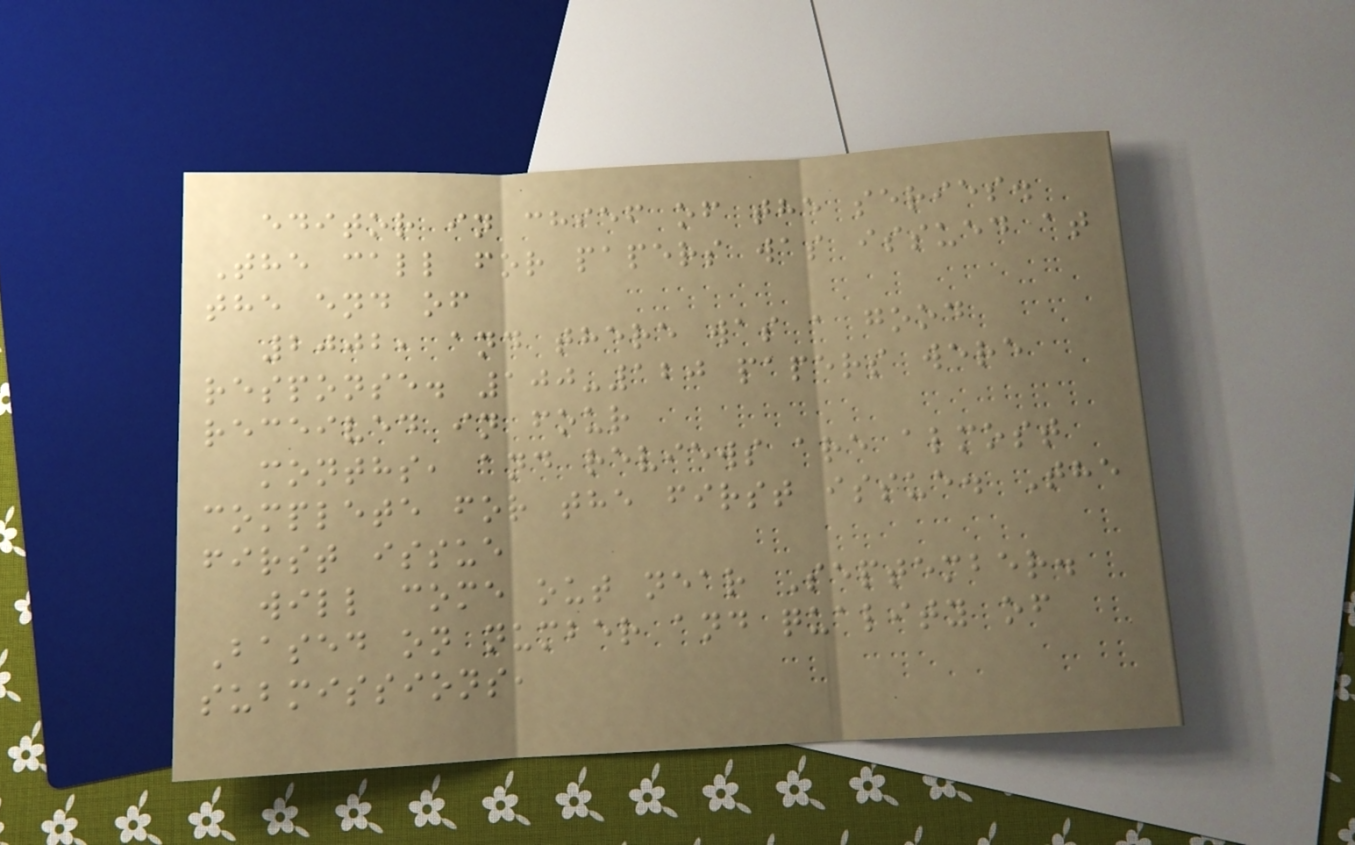editor in chief of the series.
The call for papers was issued at
the end of
2002, and there was a good
response. 100-120 papers were
received in four
months, and reviews are almost
complete for the first issue. The
first issue
will come out near September.
Based on number and quality of
submissions,
